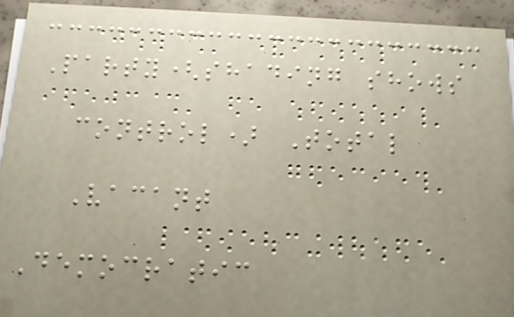Party(shading shows
control) Total
Vacant
Democratic
